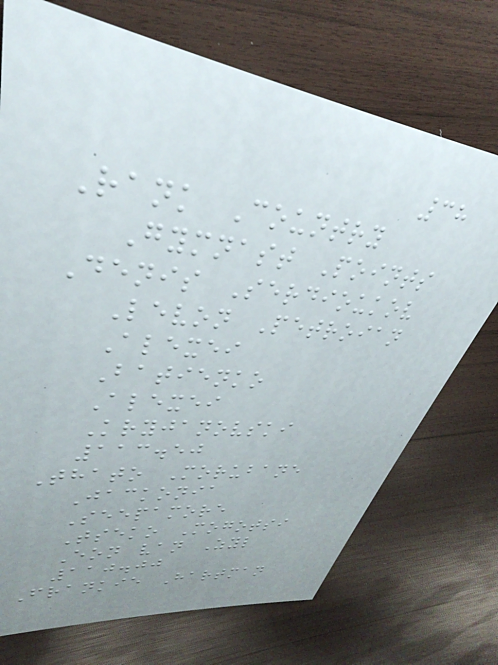38
Rank Country
Gymnast Points
Denis Serdioukov
Levon Petroian
Alexei
Batienko
Alexei
Kryjanovski
113.50
Thato Morubane
Jackonia
Seepamore
Tseko Mogotsi
Eon van Zyl
110.00
Frankie Hartman
